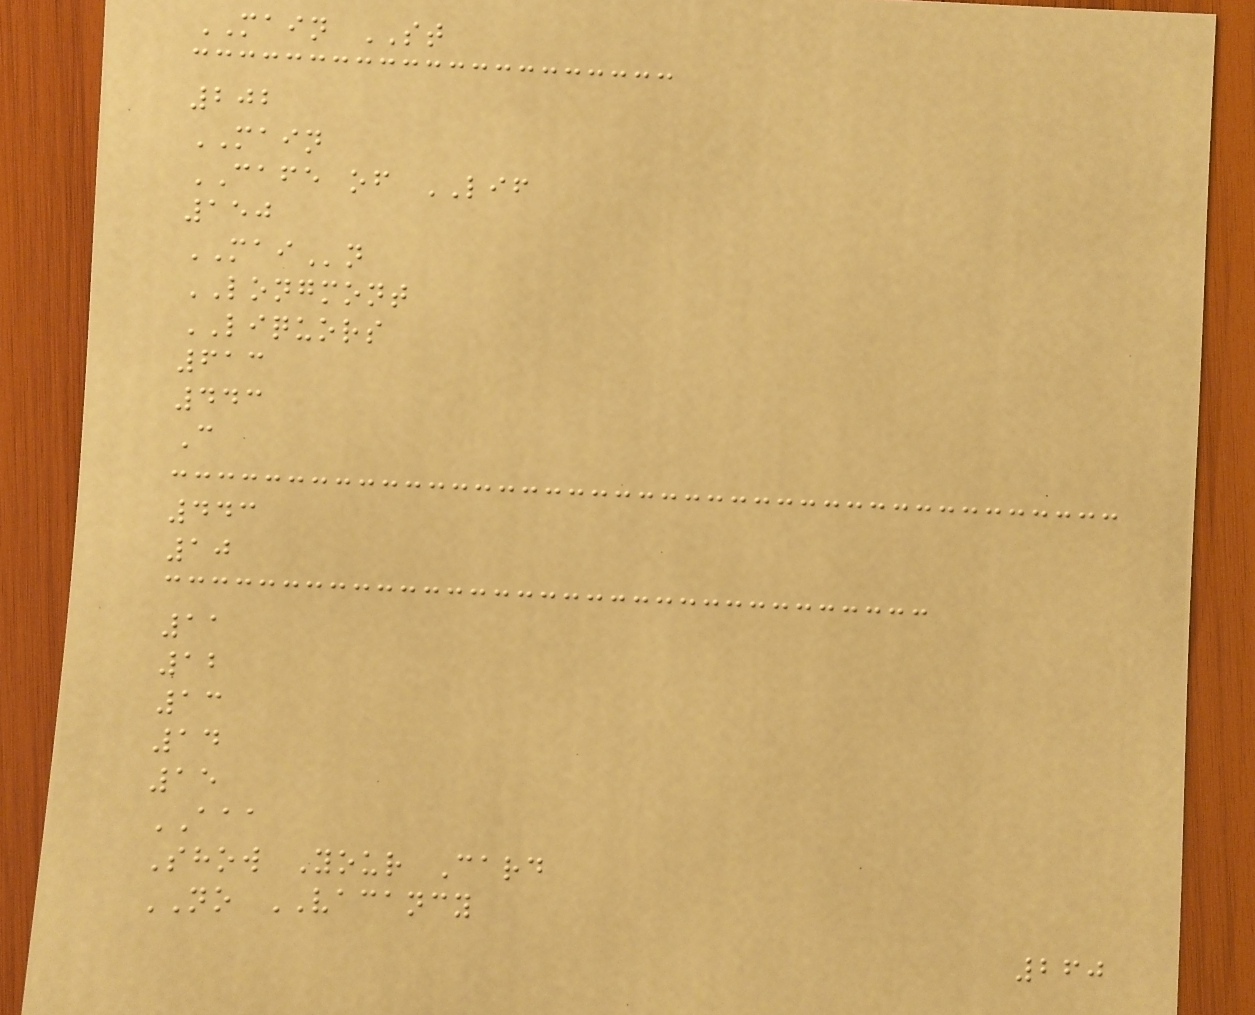MAIN ST
202
MAIN
CAFE of LIF
150
MAIn
LONGMONT
LIQUORS
613
443
C
443
10
11
12
13
14
15
AAA
Show Your Card
NO VACANCY
260
